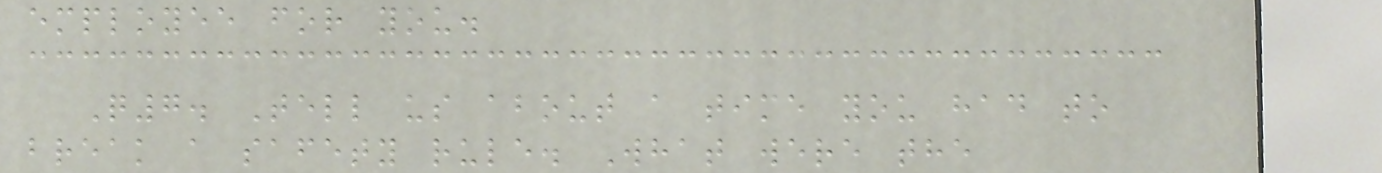employee for you.
Q7. Tell us about a time you had to
break a safety rule. What were the
